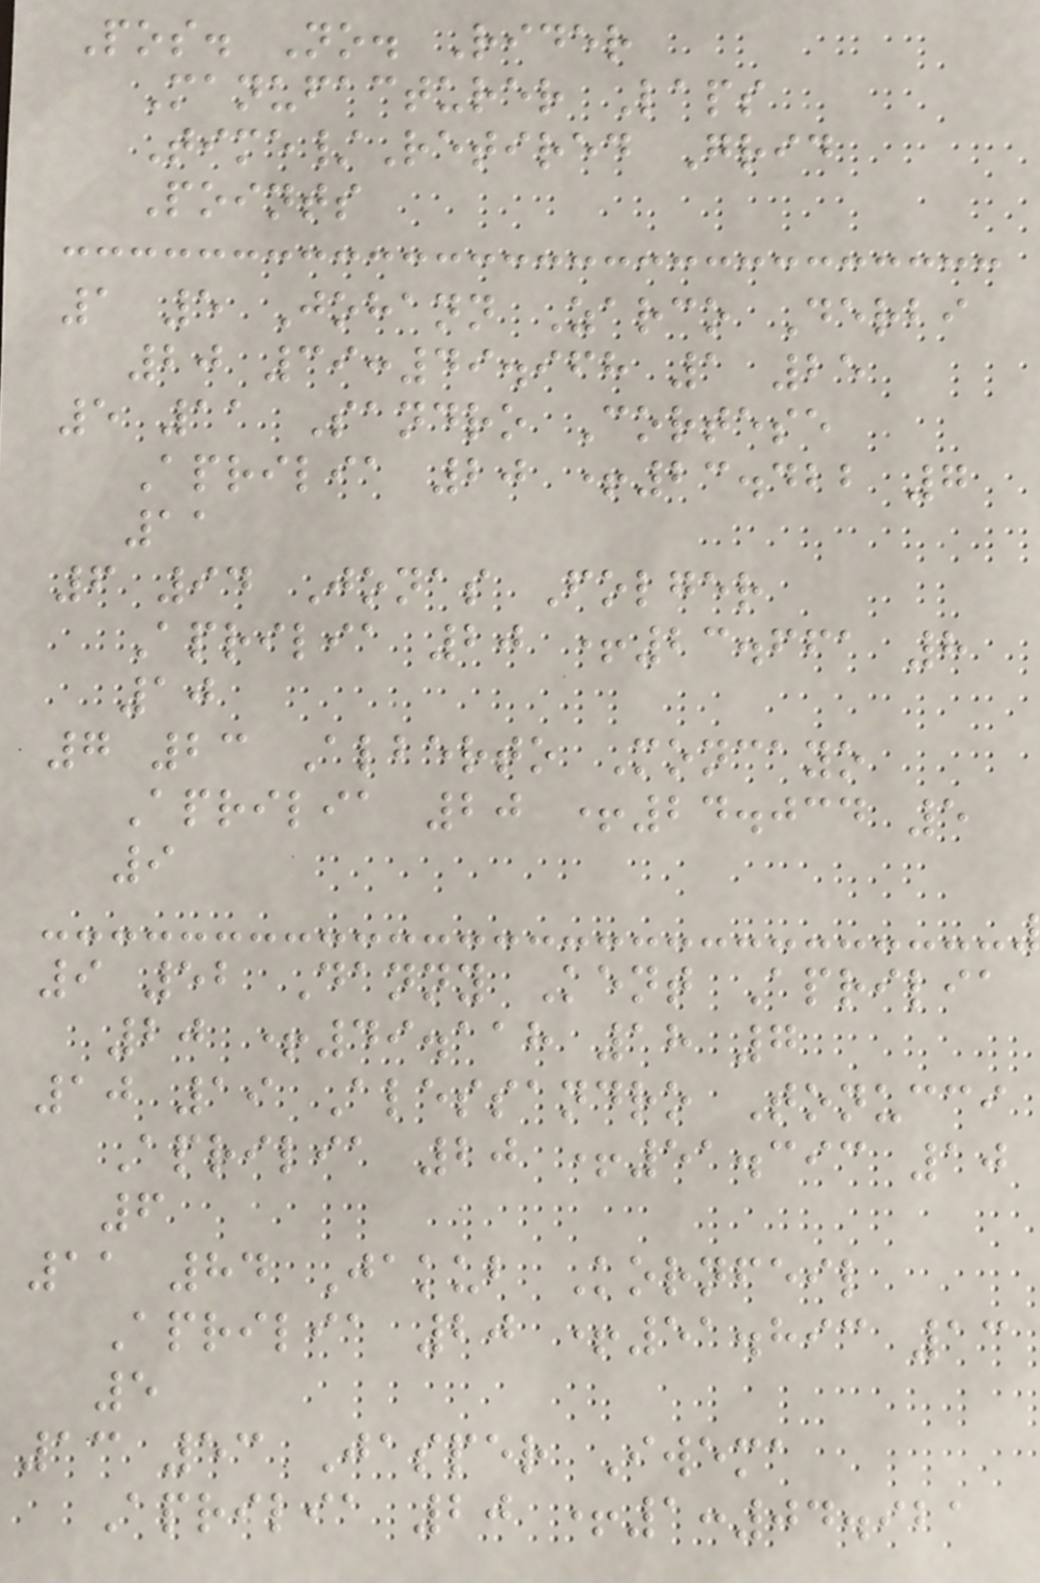Pos. No. Rider
Manufacturer Laps
Time/Retired Grid
Points
1 5 Johann Zarco Derbi
20 39:49.968 1 25
5 11 Sandro Cortese
Aprilia 20 +23.422 7
11
6 94 Jonas Folger
Aprilia 20 +23.661 8
10
7 23 Alberto Moncayo
Aprilia 20 +24.034 5
9
9 52 Danny Kent Aprilia
20 +49.118 18 7
10 19 Alessandro Tonucci
Aprilia 20 +51.393 10
6
11 84 Jakub Kornfeil
Aprilia 20 +51.893 13
5
13 53 Jasper Iwema
Aprilia 20 +1:04.921
